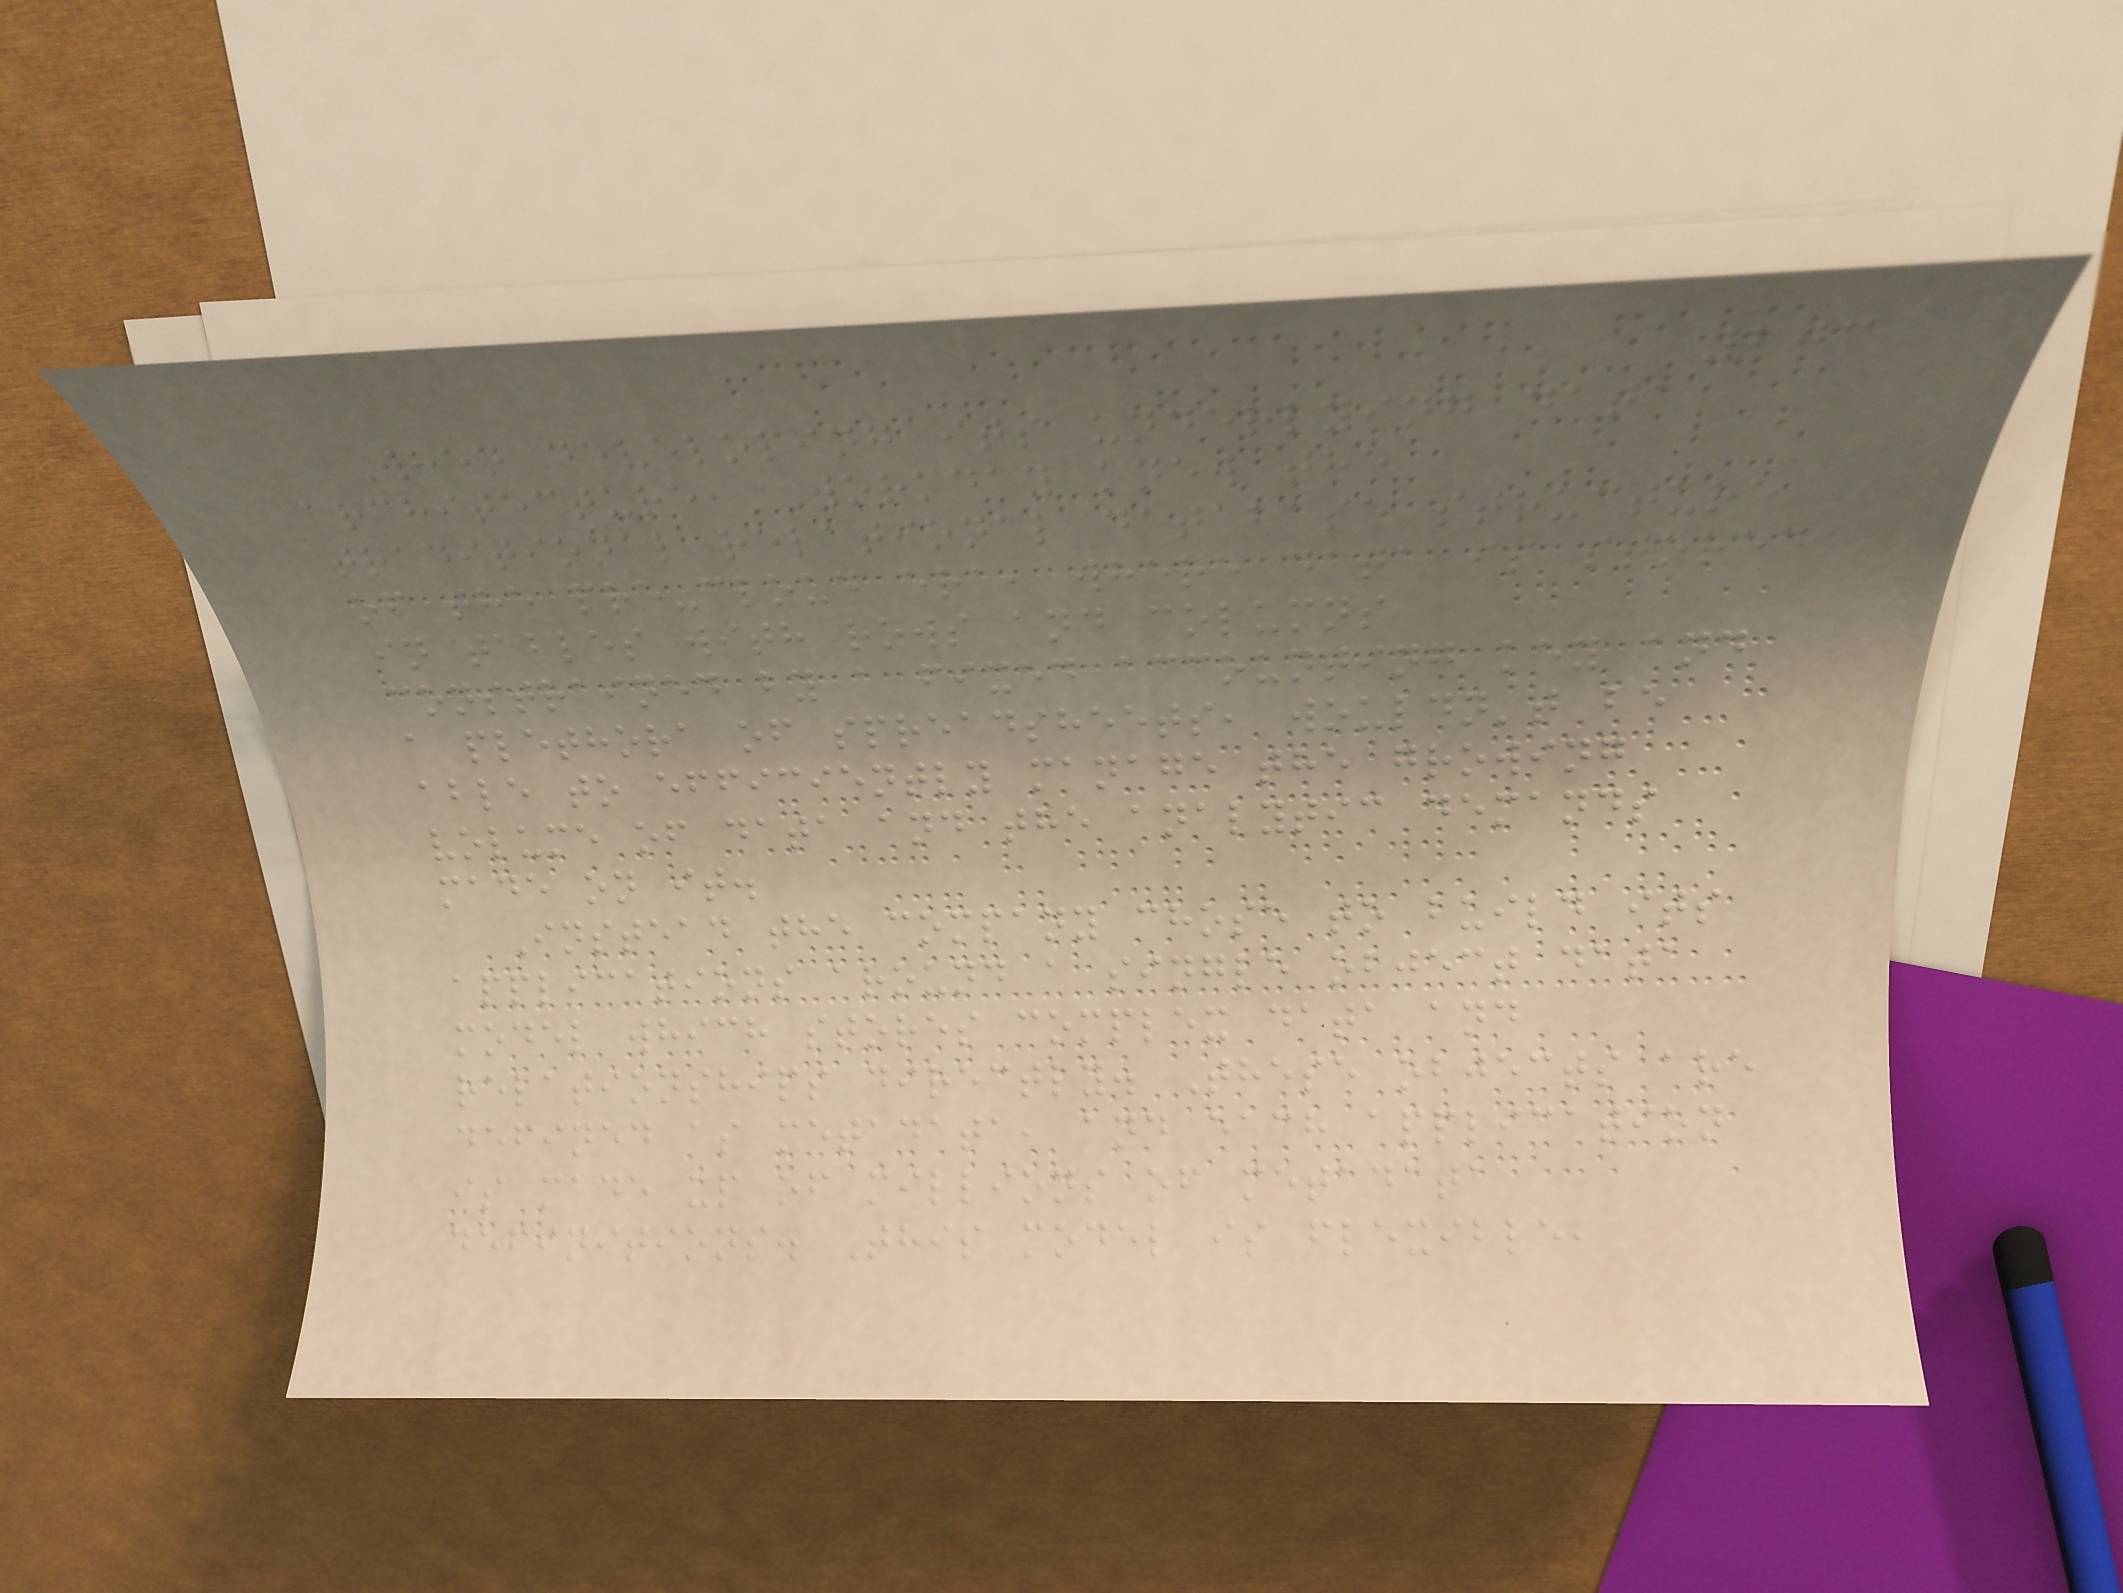203
When developing its underlying data
architecture, Workday knew the
traditional relational database structure
of the pre-cloud era, where data is stored
in tables with rows and columns
constrained by a fixed accounting key and
a plethora of spreadsheets, wouldn't be
able to efficiently manage the growing
volume of data and the analytic demands
made on it.
Instead the company chose to build its
applications around a single object data
model which stores complex data and
relationships directly. These objects are
defined as metadata, and each application
is made up of millions of metadata
definitions. This model is flexible,
